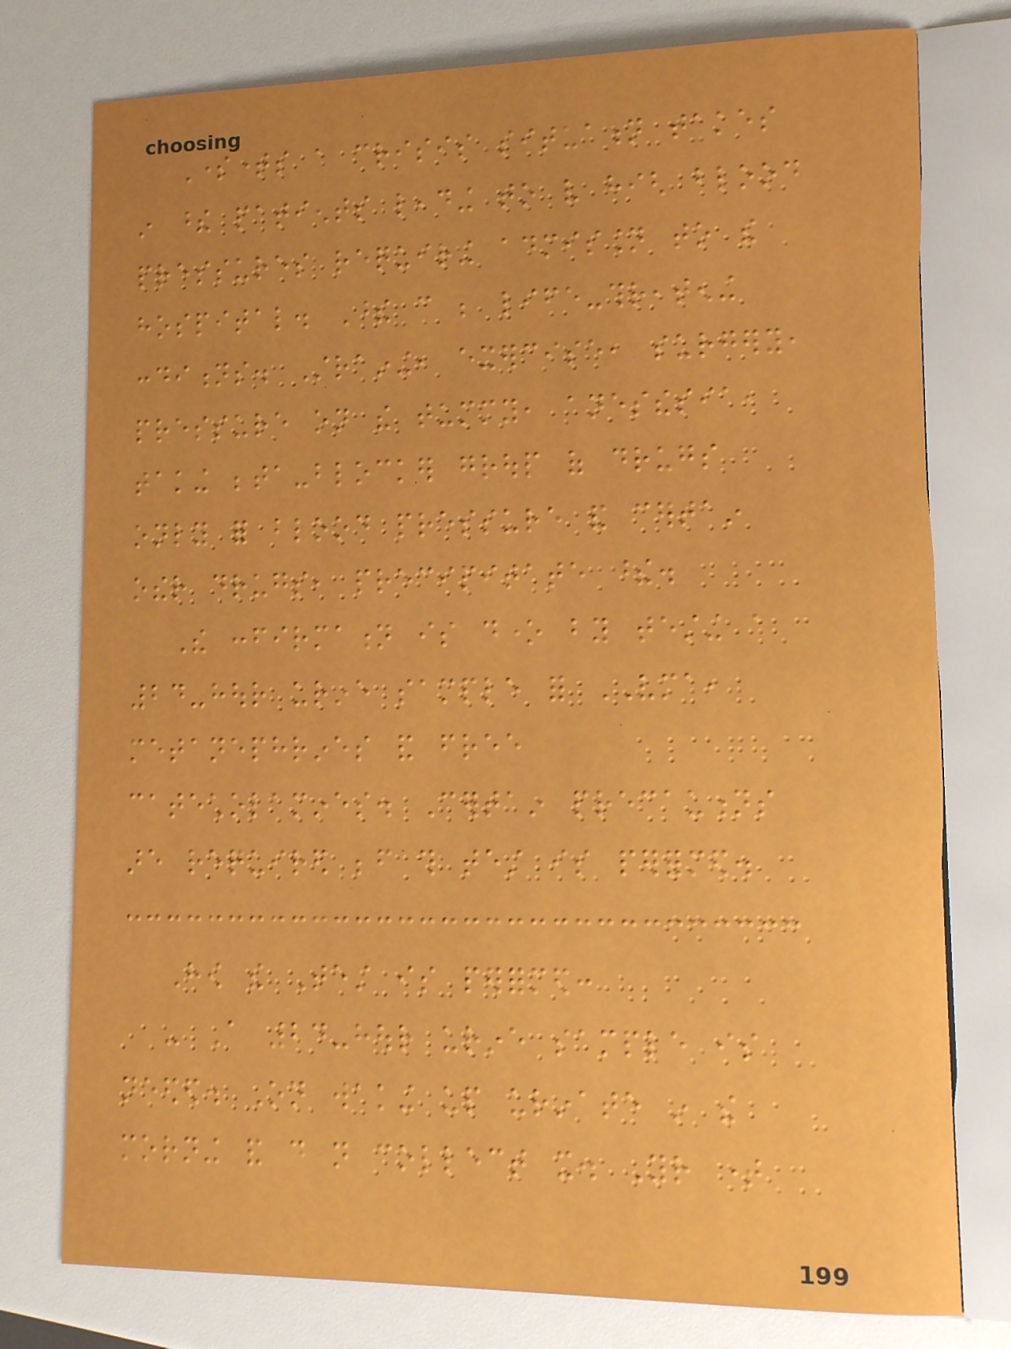Sometimes a crisis situation takes
in these patients leading to very high blood
pressures requiring admission to the
hospital. These can be life-threatening
conditions. Straining, exercise, surgery,
pressure on the tummy, anesthesia,
taking beta-blocker group of drugs
only for blood pressure and certain
other drugs, precipitate these.
The confirmation is done by testing a
24-hour urine sample for VMA,
metanephrines and free
catecholamines. Certain precautions
are required before this test is performed.
How the Test is performed:
- A 24-hour urine sample is
needed. On waking up urinate in the
morning and do not collect it. Your time
